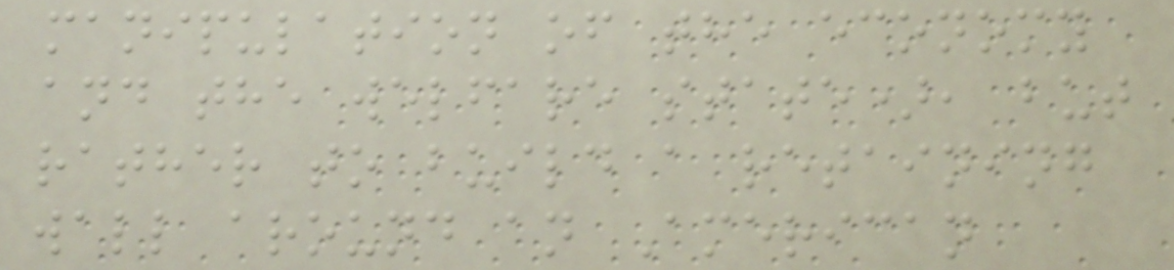manipulation of the economy
and the welfare state), but
rather to build a retaining
wall around an American
